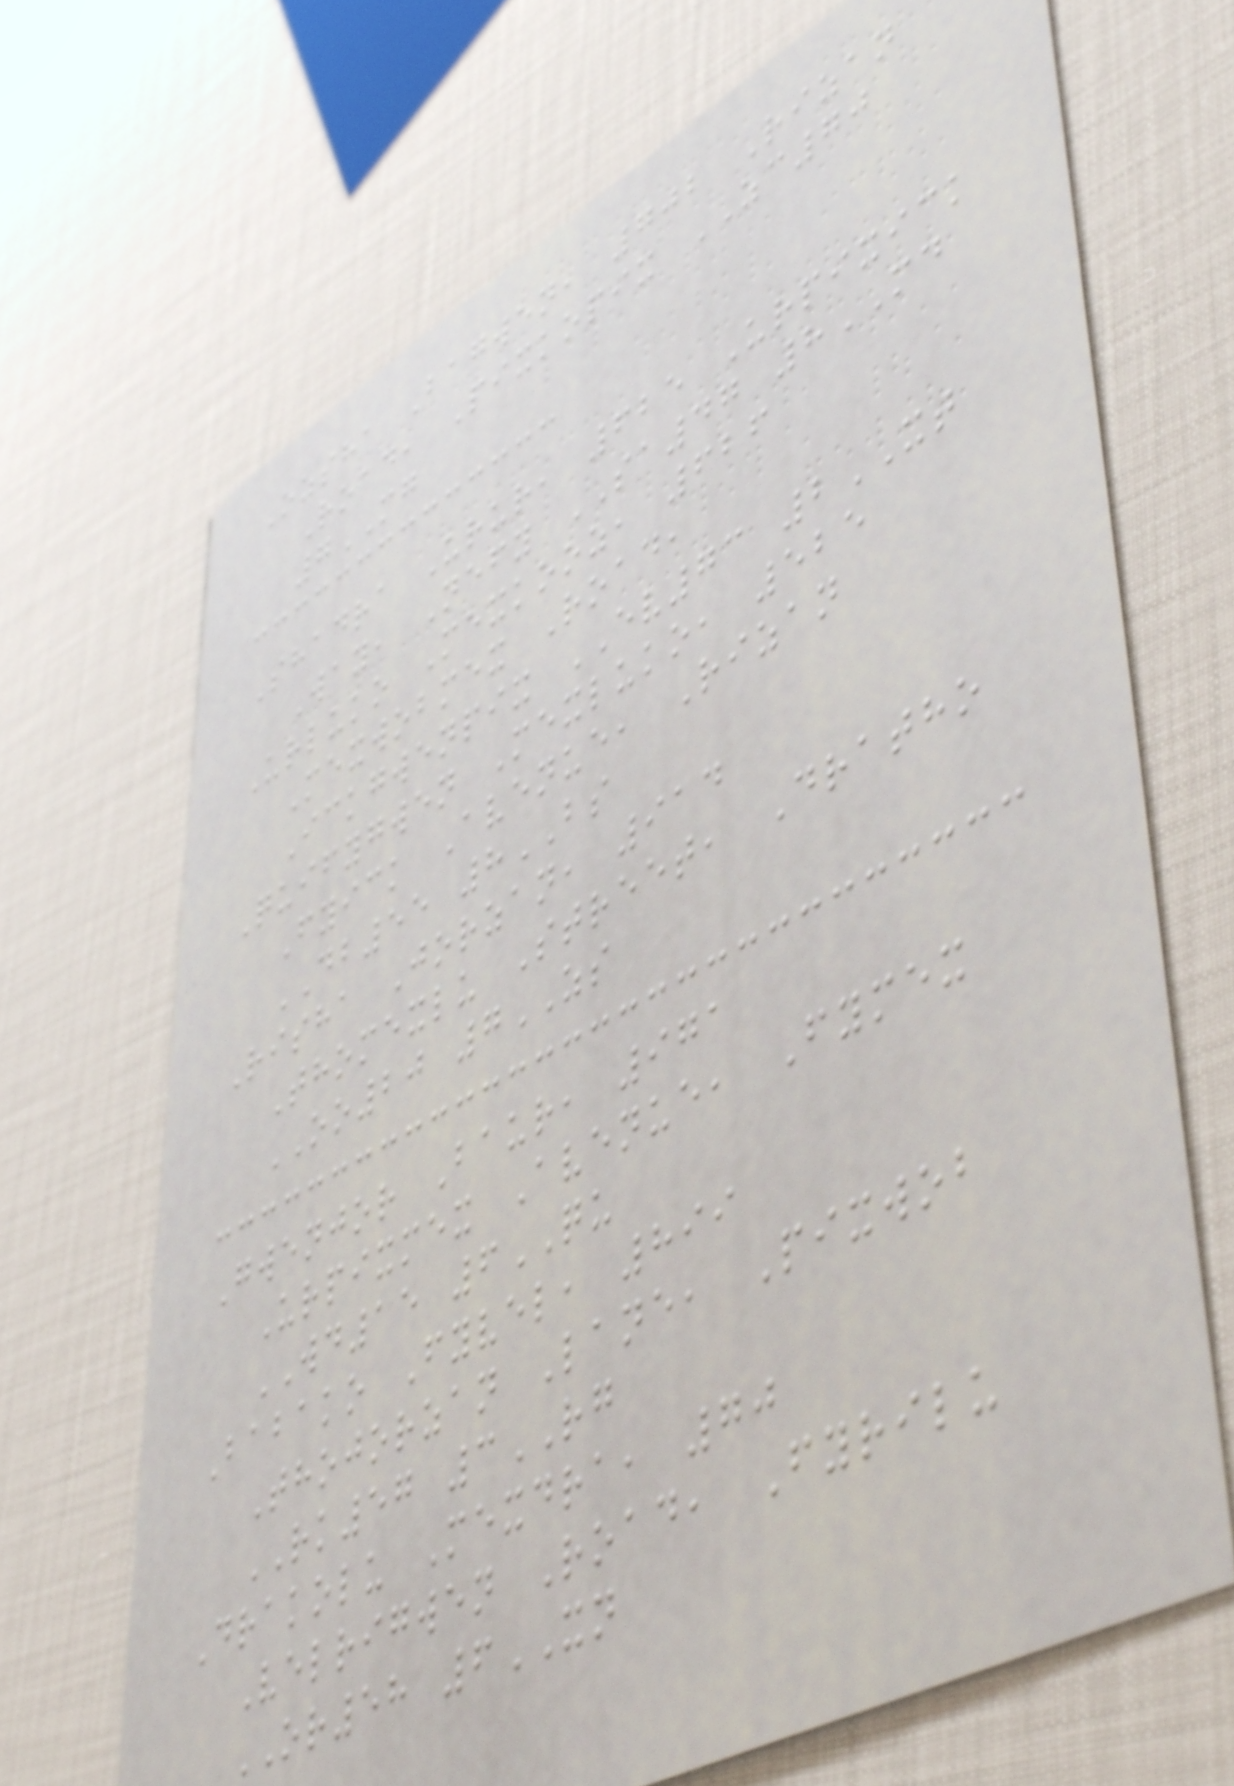Ozsha Bagwen, 702 Rizan
Road, Pixkopix ZC70
7MG
Shadra Urur, 625 Urpixick
Way, Nefy SA47 8MD
Urluko Mexkooz, 626
Mexwobmex Road,
Ickgwenpix EV73 2XT
Quifygwen Mexluko, 525
Fyick Avenue, Rizan
DB55 8BS
Risha Jorzan, 914
Thomexlu Street, Dratho
OO20 7ZS
Gwenjor Baur, 971
Urpixmex Avenue, Fymex
WD15 6QU
Babako Fyvel, 899
Thojorzan Lane, Pixwob
RK57 3RG
Drakolu Mexdra, 70
Velrigwen Road, Fyrilu
OR58 6XN
